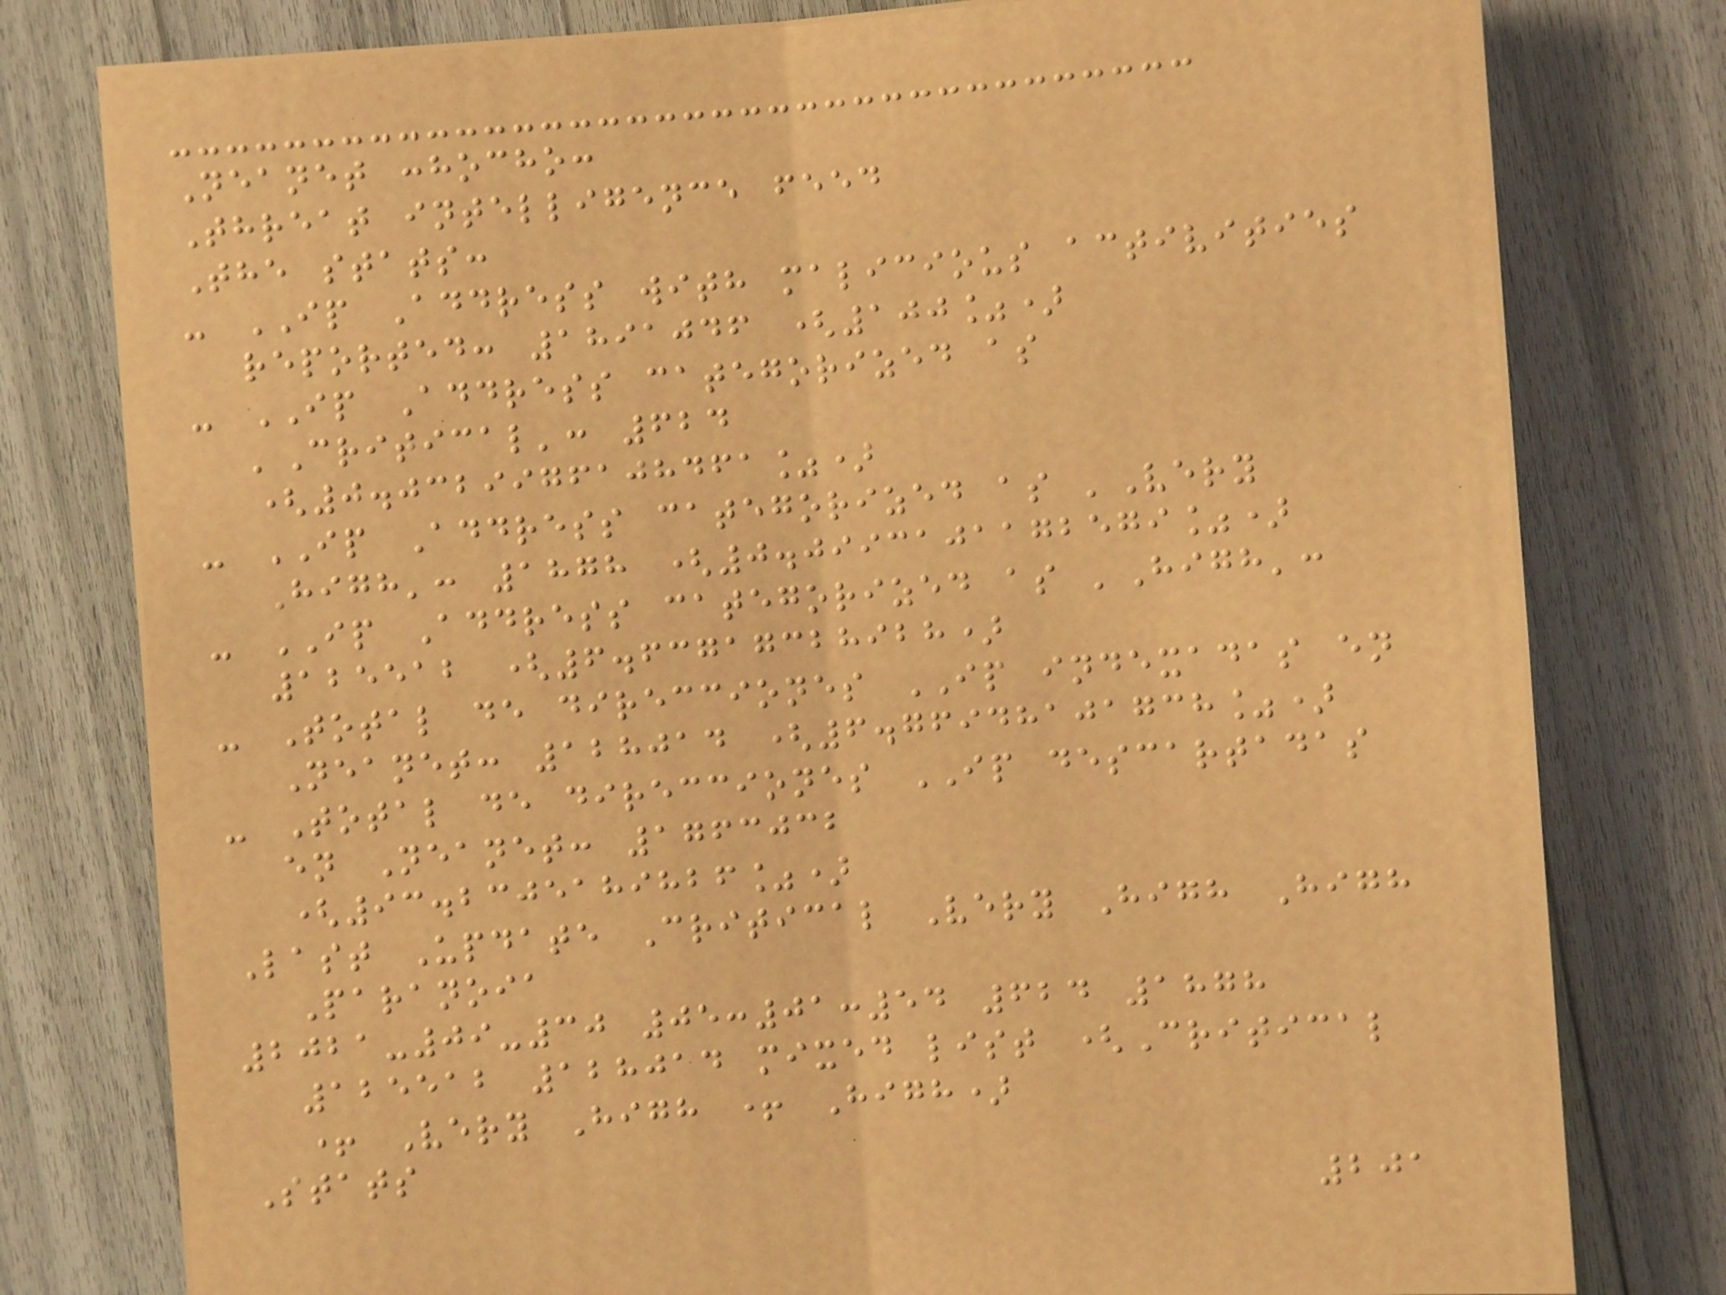Neanet :hocho:
Threat intelligence feed
The stats:
- IP Address with malicious activities
reported: 1891046 (100%)
- IP Address categorized as
'Critical': 624
(0.0329976108461%)
- IP Address categorized as 'Very
High': 1878 (0.0993101172579%)
- IP Address categorized as 'High':
125512 (6.63717328928)
- Total de direcciones IP indexadas en
Neanet: 128014 (6.76948101738%)
- Total de direcciones IP descartadas
en Neanet: 1763032
(93.2305189826%)
Last Update Critical Very High High
Paranoia
2021-09-30 05:01:54 624 1878
125512 128014 mixed list (Critical
+ Very High + High)
Stats
201
